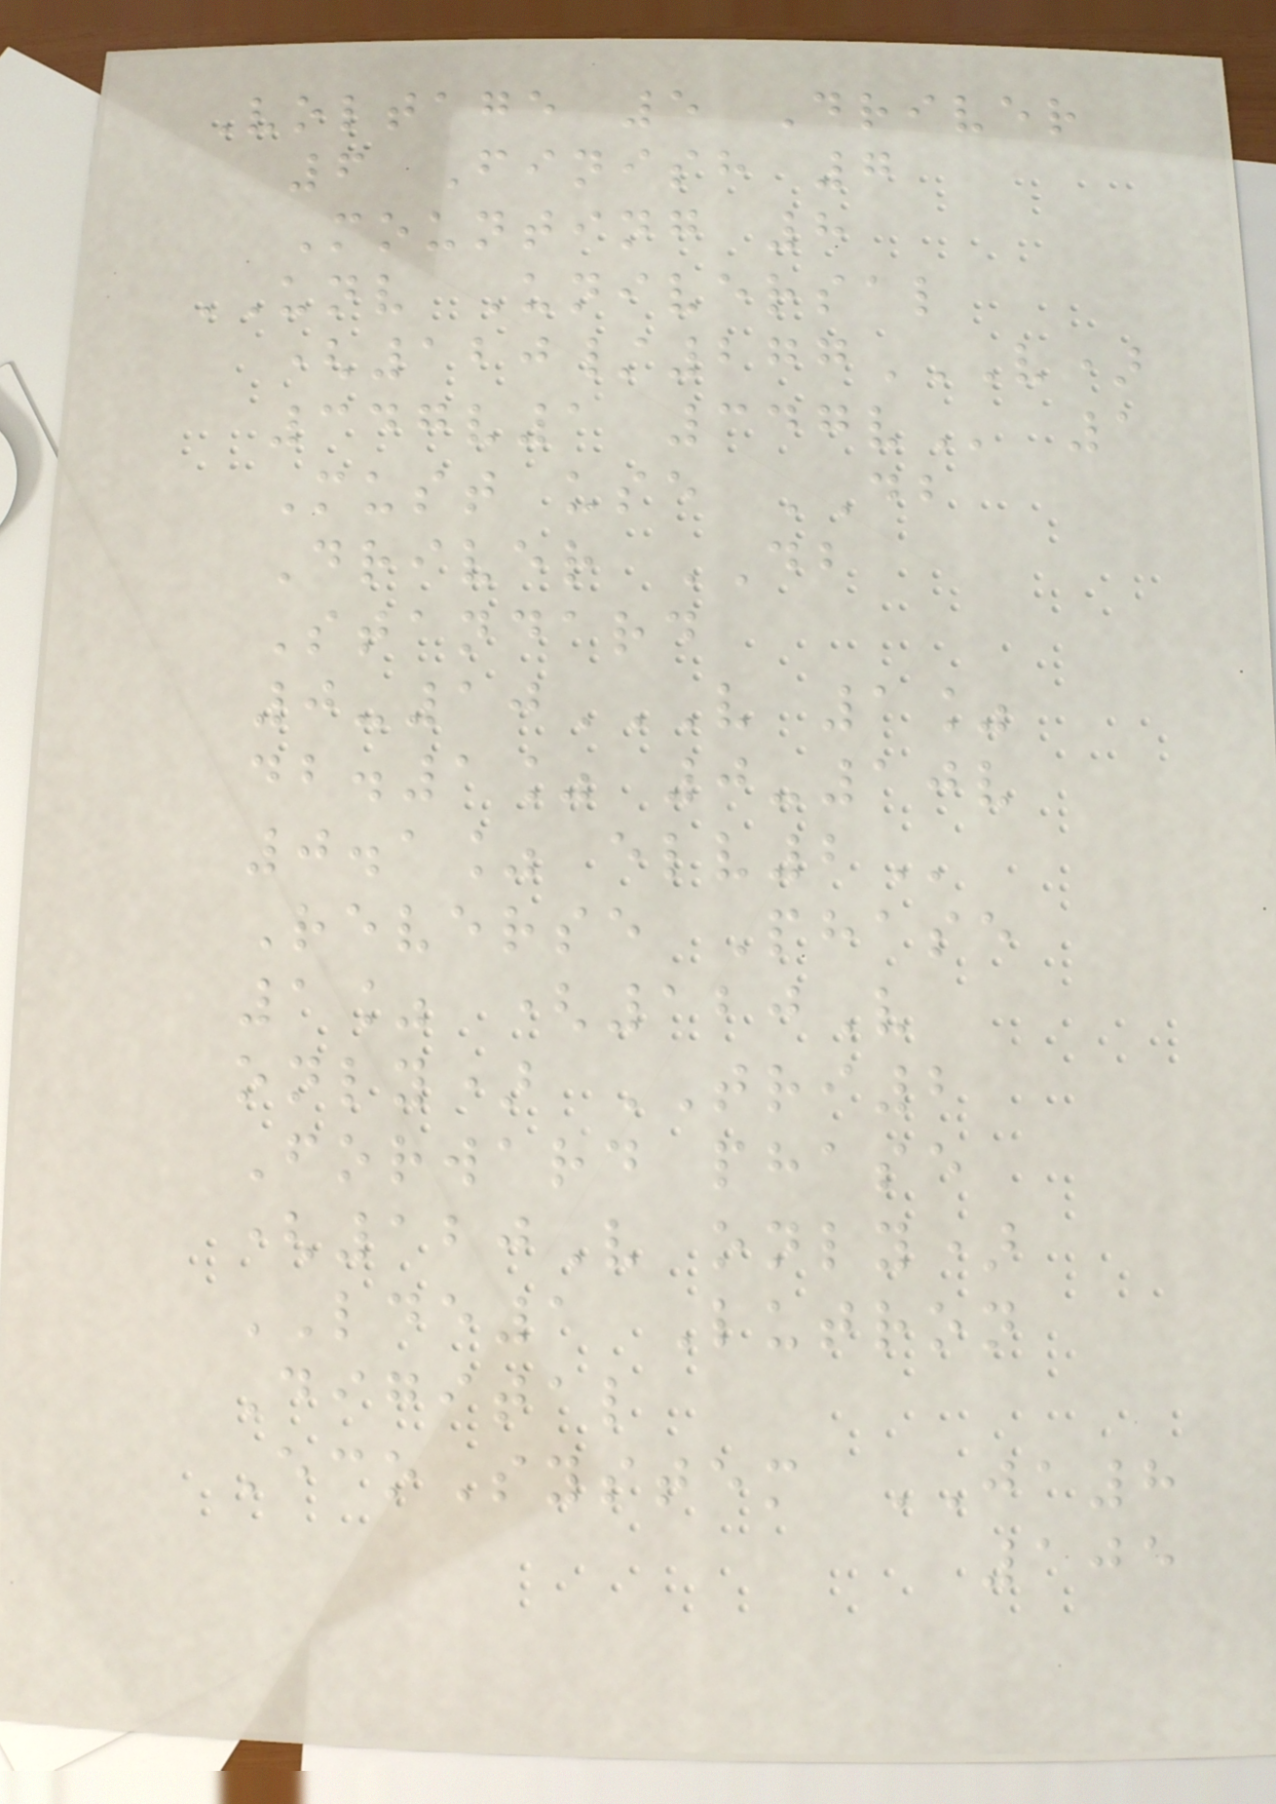Voltage 5 Driver
6 Finish 7
Mounting 8
UNV Universal
(120/277V)
347V1 347V 1
Must use DB
Driver DB
Standard
0-10V 1%
DB.1% 0-10V
0.1% ELV2
Reverse Phase
1% (120V
only) TRI2
Forward phase
(120V only)
LDE1 Lutron
Digital
EcoSystem JA8
105
